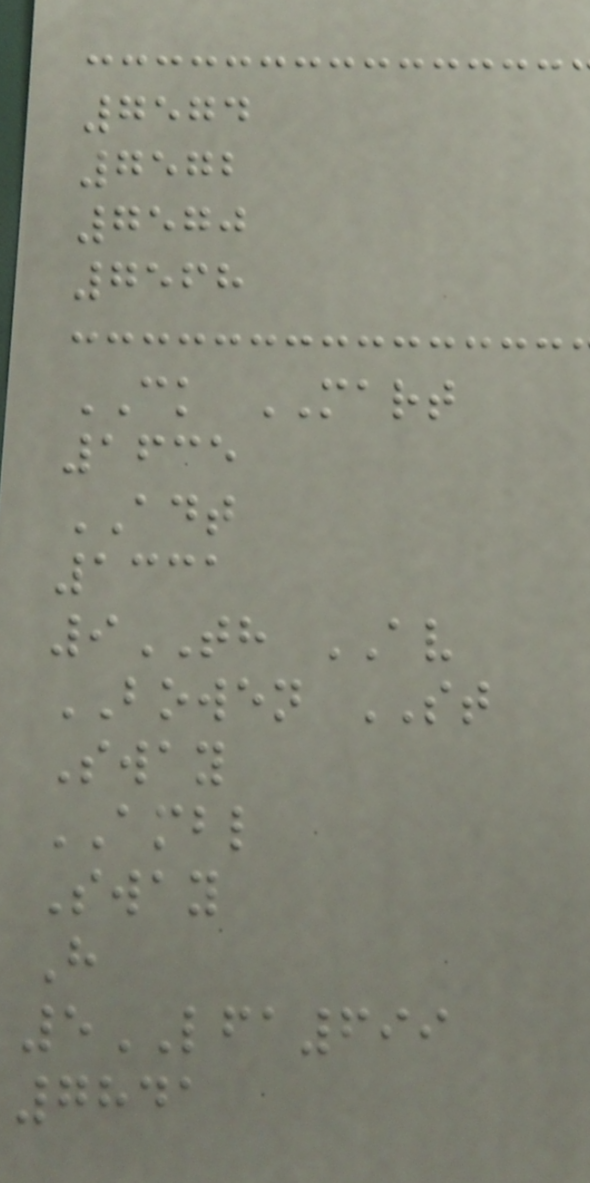7574
7572
7570
7568
CK MART
1635
ADT
1331
9TH AV
BOWEN ST
Sway
AMBL
Sway
H
5LFA699
7841
